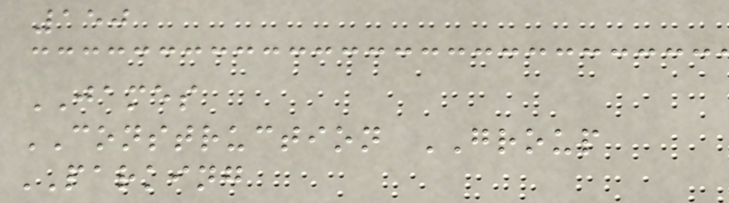150
JAMES
CONSTRUCTION GROUP
PARKING
